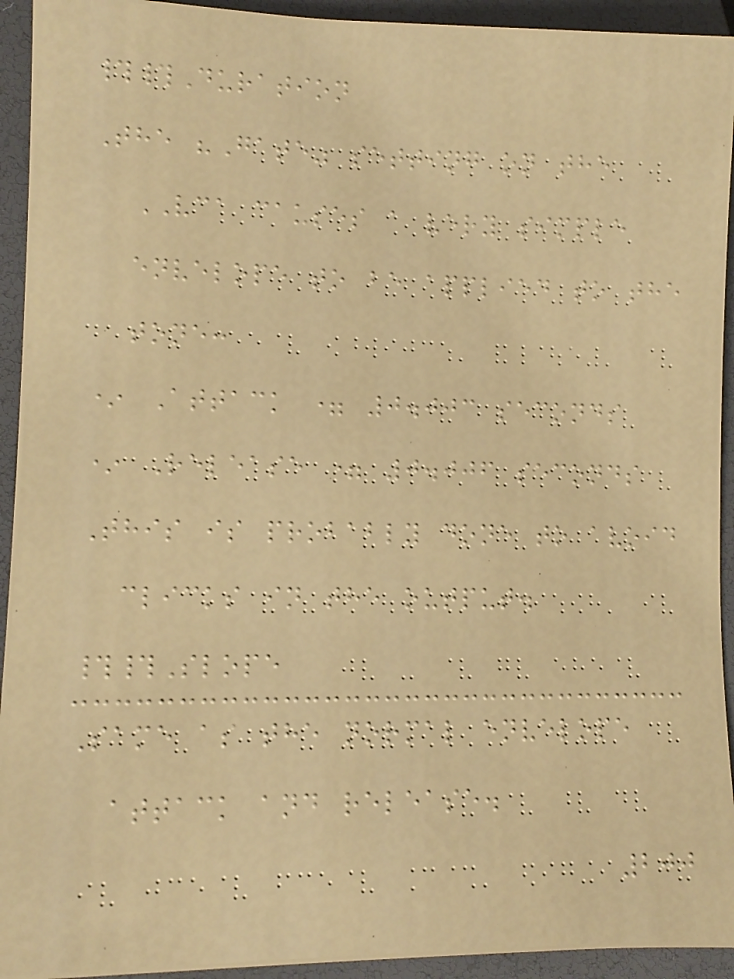##Duration
The "Gate" setting on the
VCA causes a very simple
envelope to be applied to the
tone:
* Attack = 0.003 seconds
* Release = 0.006 seconds
This is probably done to avoid
clicks in the output.
##Slope
Same as the normal envelope
attack and release.
200
